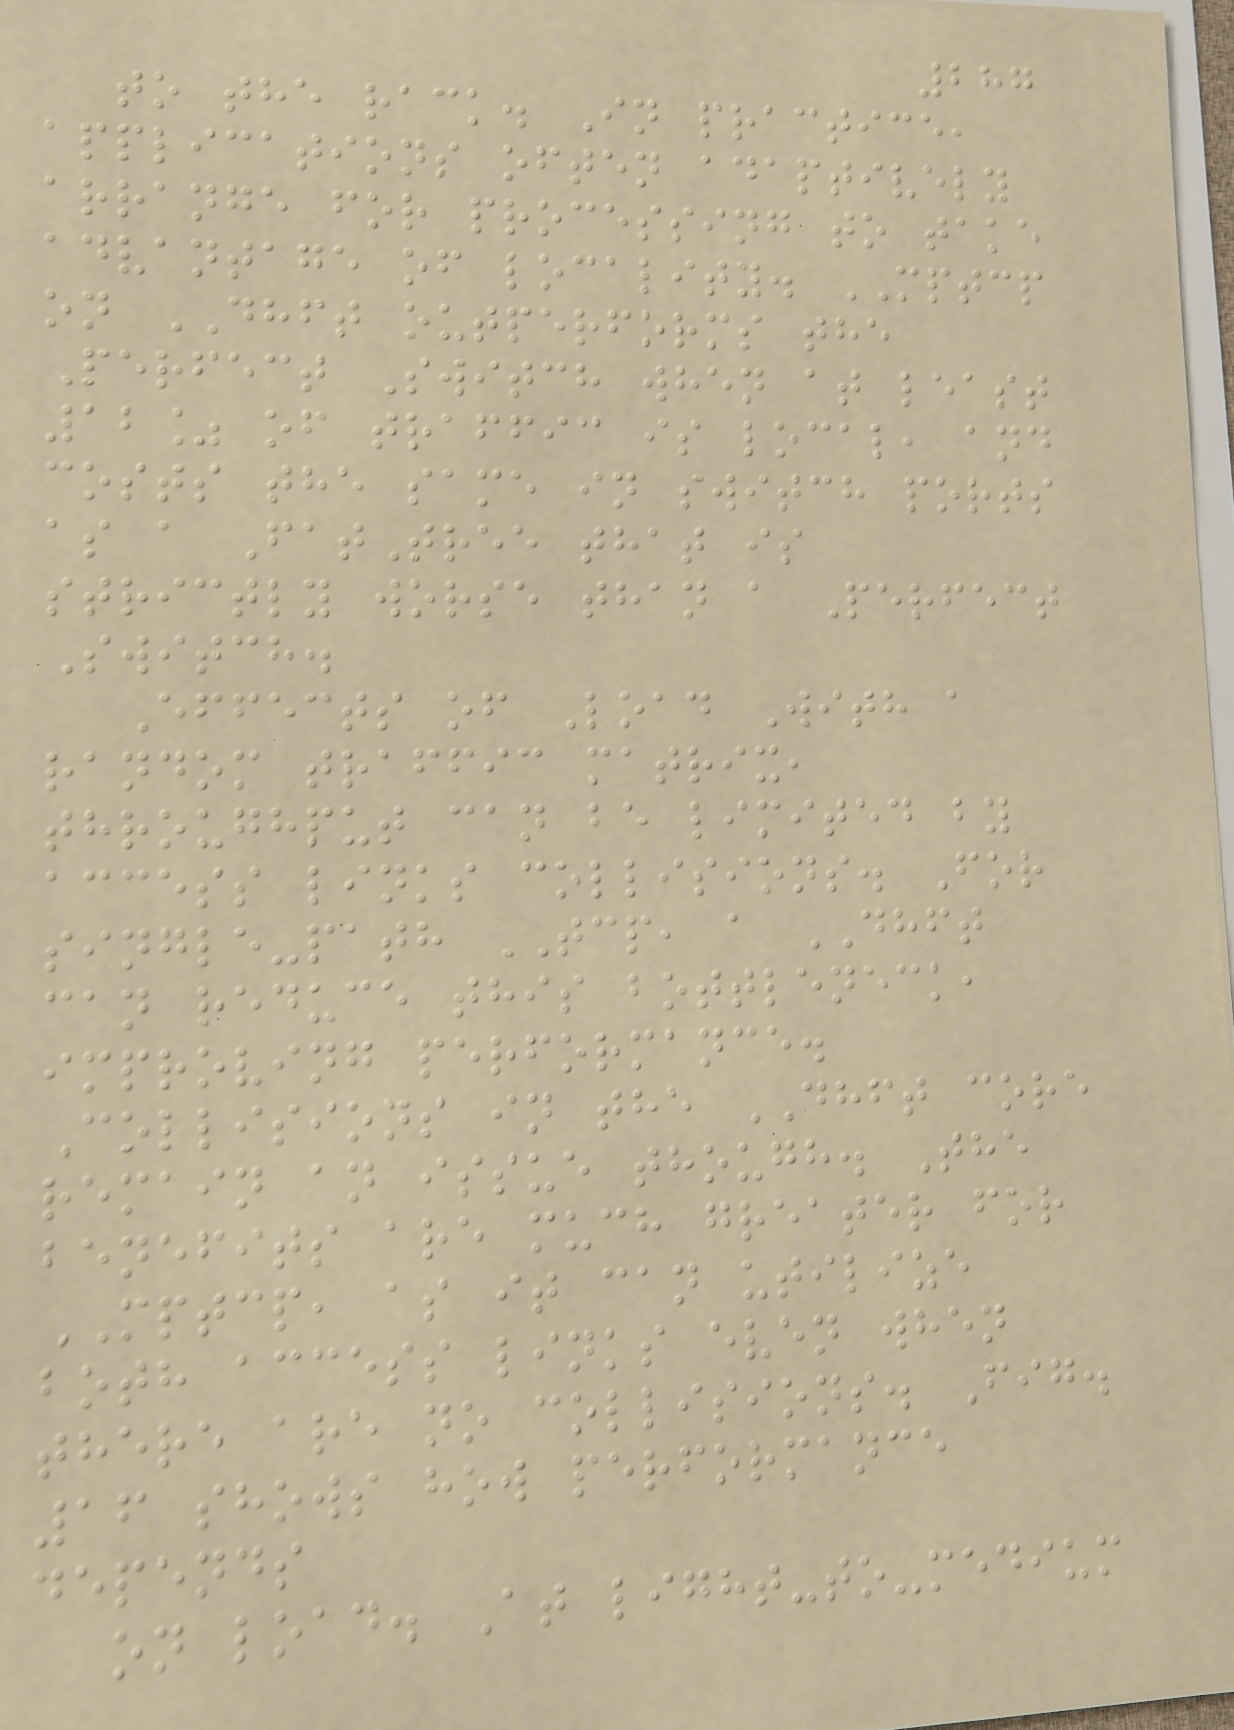287
to the rack. In practice,
applications often adaptively
arrange for processing to take
advantage of locality. MPTCP
on DHFT outperforms the
Perfect Switch when at least
12% of traffic is local, and
costs the same in switch ports
as a FatTree that is
strictly worse than a Perfect
Switch.
Effects of Load With a
random traffic matrix,
throughput can be limited by
access links collisions. For
single-path TCP, a DHFT
can reduce this bottleneck,
improving performance.
Collisions in the DHFT core
remain an issue though. The
benefits are much greater for
MPTCP, as it can utilize
both access links even when
there are no collisions. Fig.
16 shows how performance
depends
on load. At light-to-medium
